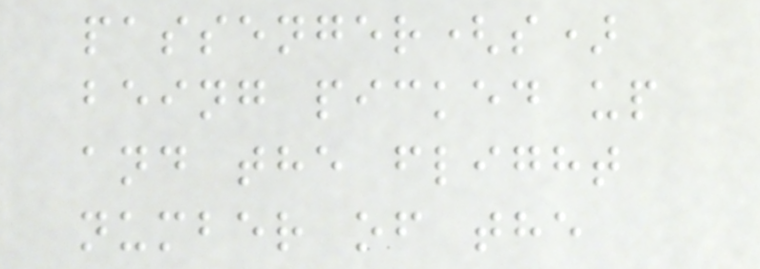passenger(s)
being picked up
and the flight
number of the
